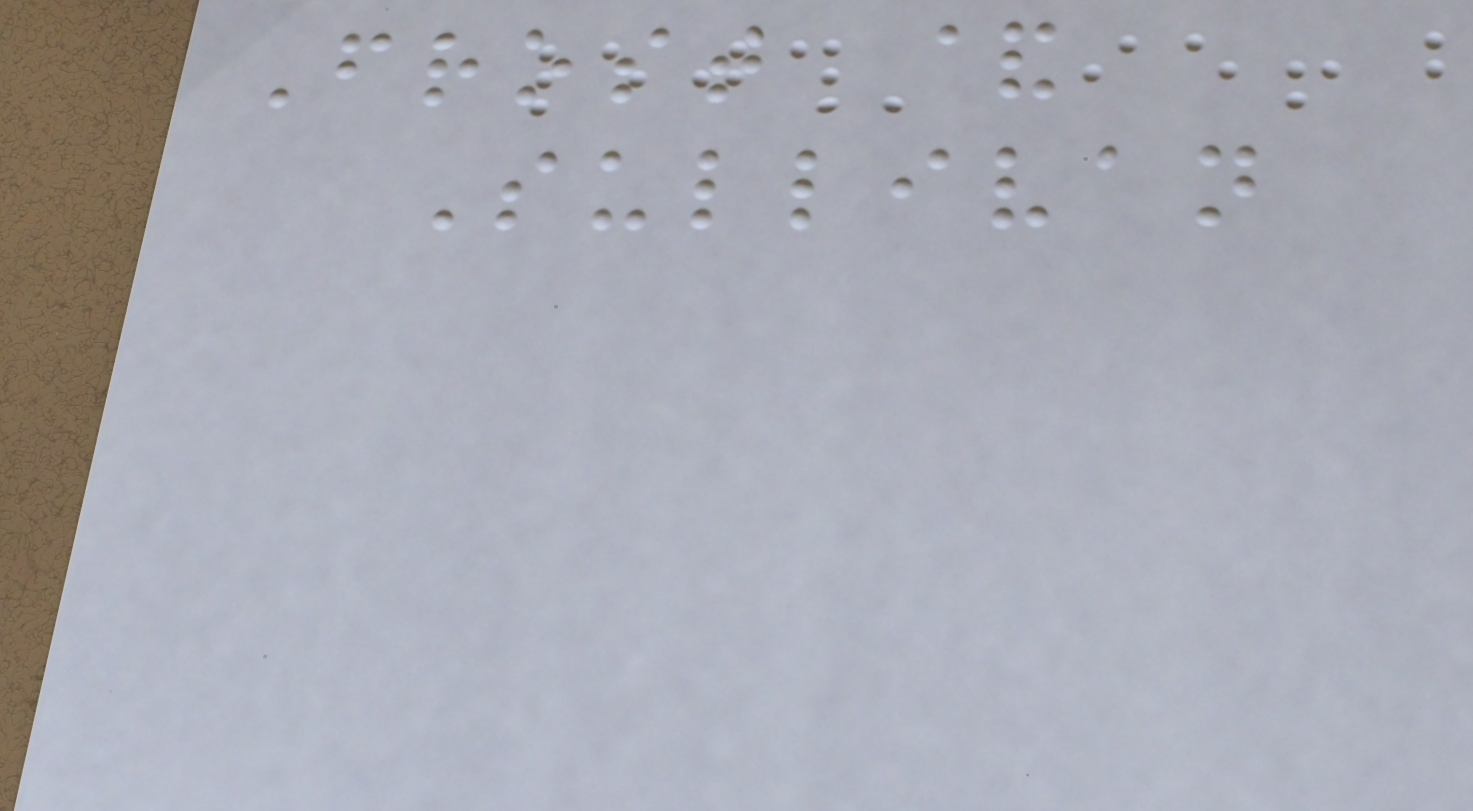Frost &
Sullivan
